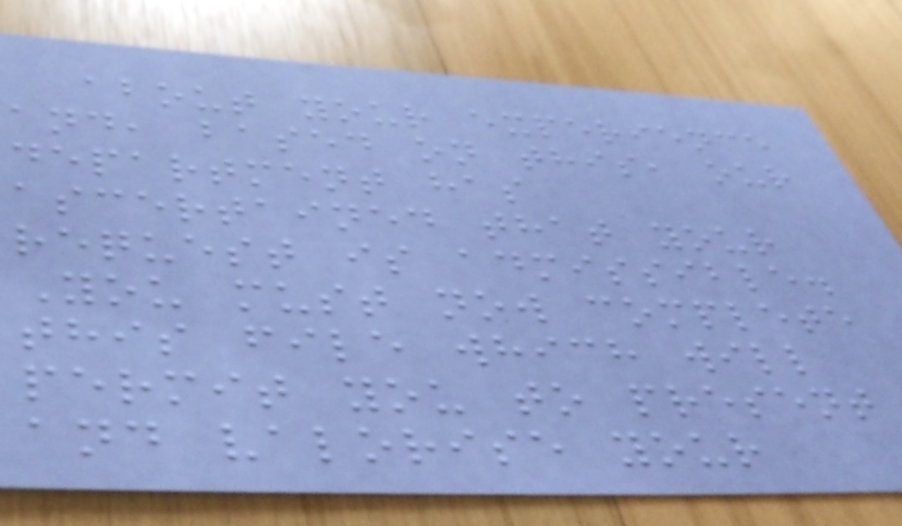about your experience
and, based on this, our
department has
ascertained that your
request is admissible.
You must now complete
this file which will
permit you to present
and valorise your
